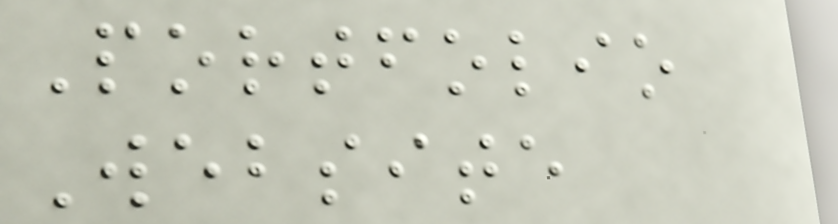Portfolio
Website
